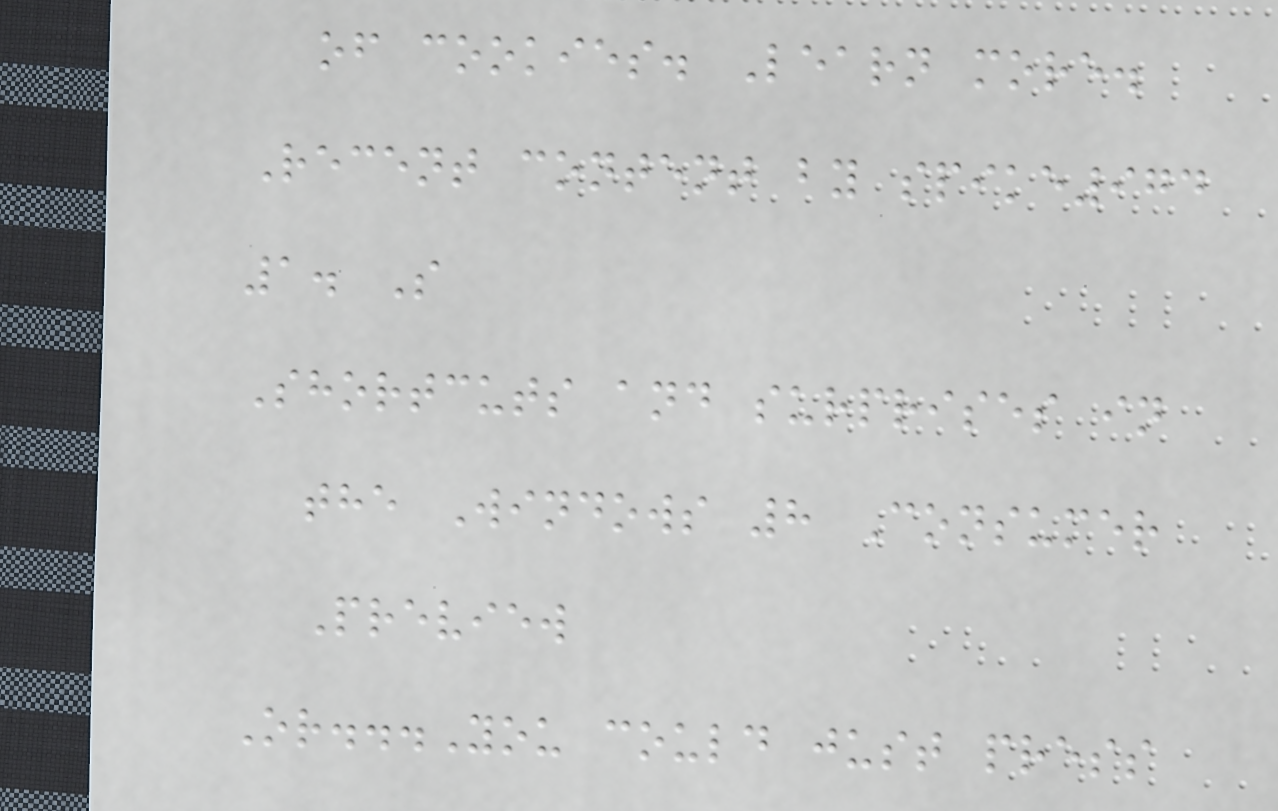of cookies. Learn more.
Recent content by spike974
1. S
Shortcuts and surprises in
the Windows 8 Consumer
Preview
Or...You could just press
